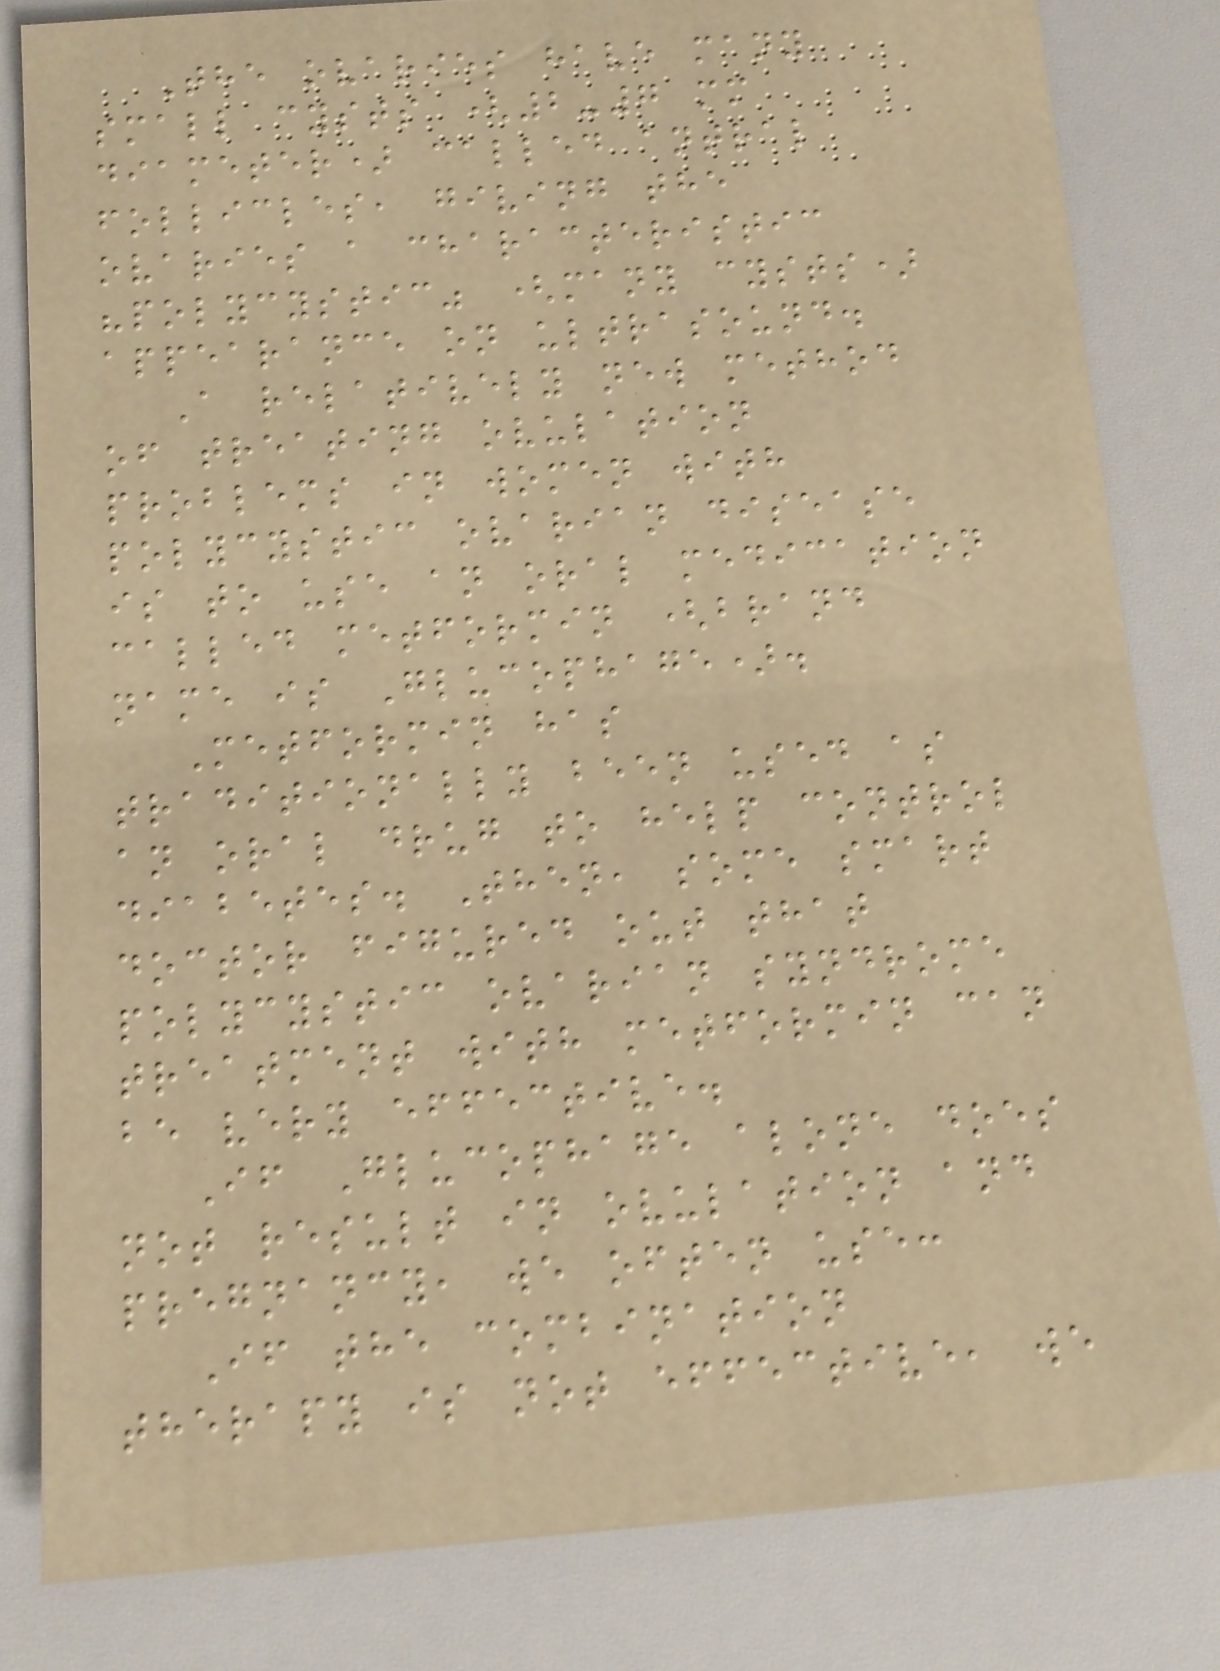The ovaries have many
small cysts (2-7 mm
diameter) called antral
follicles, giving the
ovaries a characteristic
"polycystic" (many cysts)
appearance on ultrasound.
A relatively new method
of treating ovulation
problems in women with
polycystic ovarian disease
is to use an oral medication
called metformin (brand
name is Glucophage).
Metformin has
traditionally been used as
an oral drug to help control
diabetes. Then, some smart
doctor figured out that
polycystic ovarian syndrome
treatment with metformin can
be very effective.
If Glucophage alone does
not result in ovulation and
pregnancy, we often use:
If the combination
therapy is not effective, we
